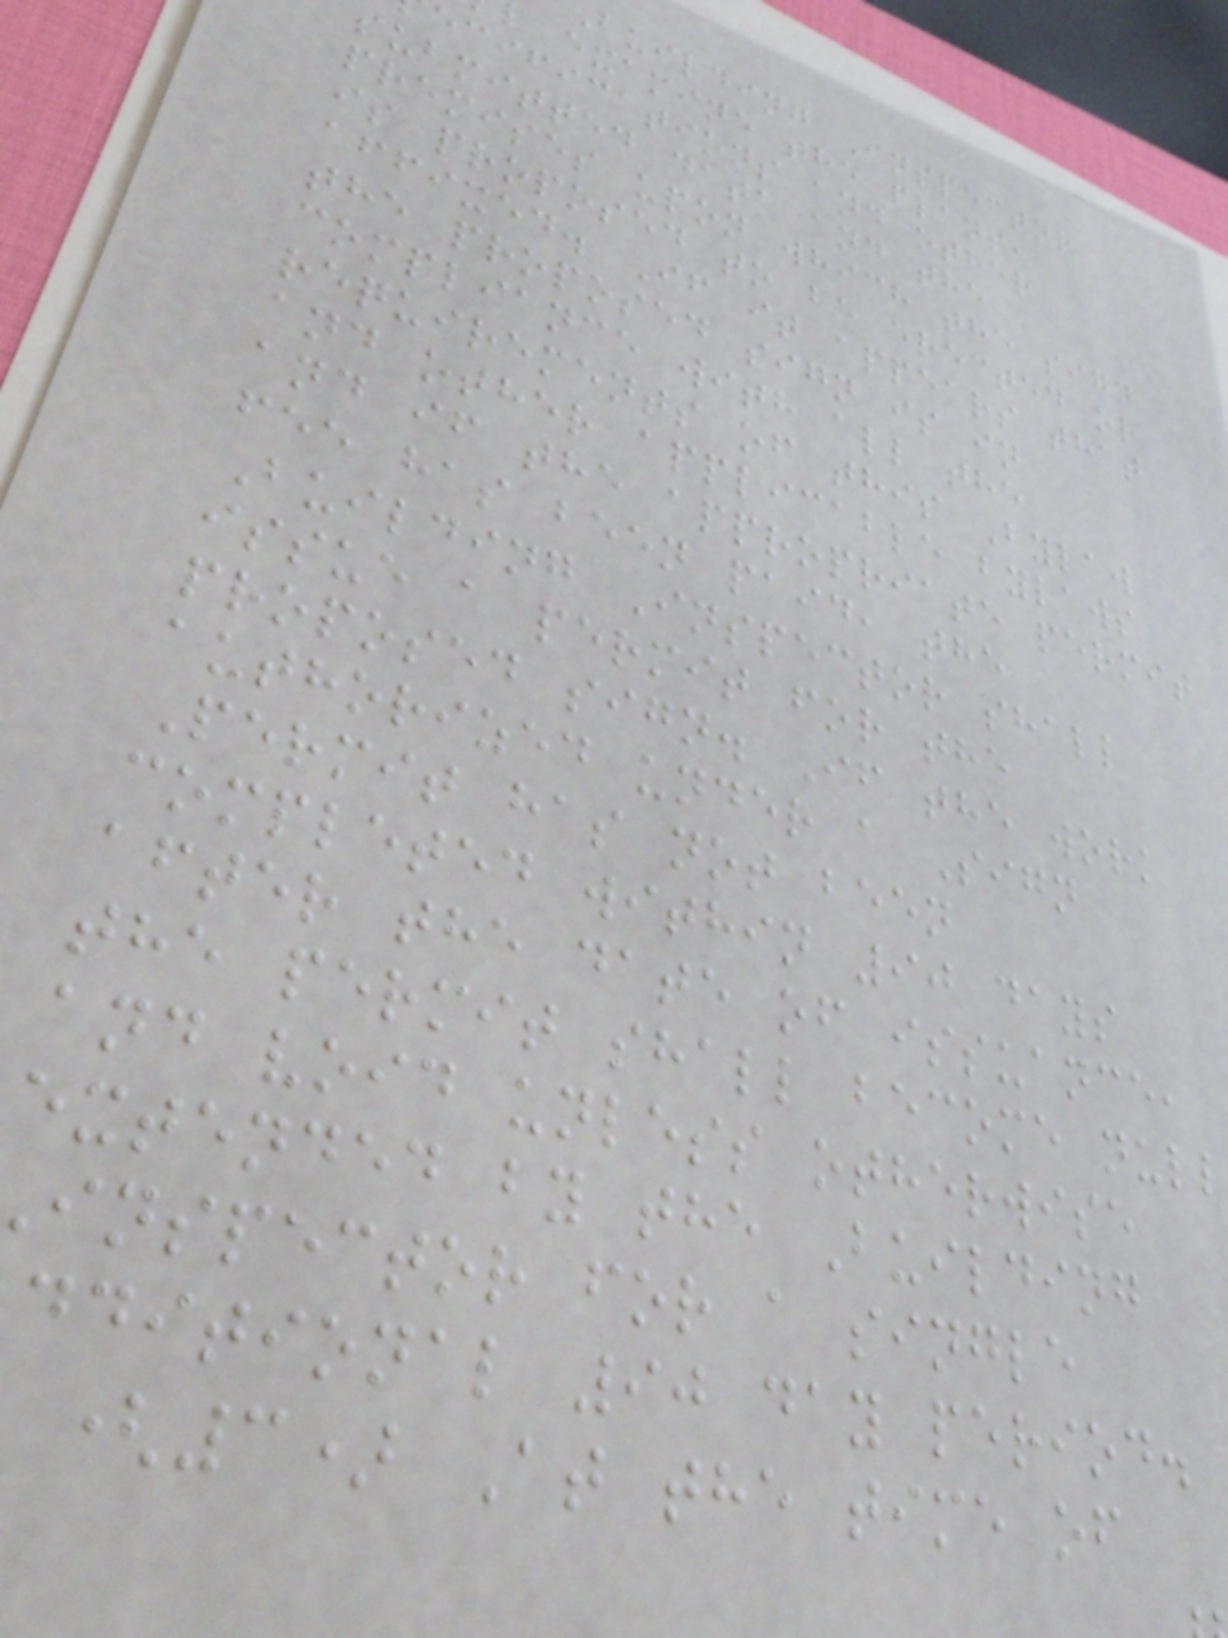building Inspector
examine the plans,
ecifications and other
submitted data and the
premises upon which the sign
is proposed to be erected or
affixed. If it appears that
the proposed sign is in
compliance with all the
requirements of this Bylaw
and other applicable bylaws
and if the appropriate permit
fee has been paid, the
Building Inspector shall
issue a permit for the
proposed sign. If the work
authorized under a Sign
Permit has not been
completed within 90 days
after the date of issuance,
the permit shall become null
and void unless otherwise
extended by the Building
inspector for a single
dditional 90 day period.
(3) At the time of
